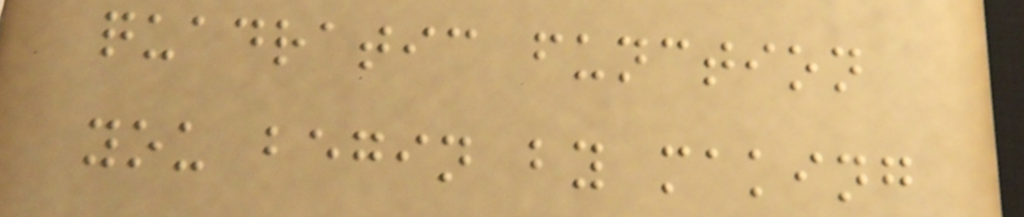quadratic function
you begin by making
